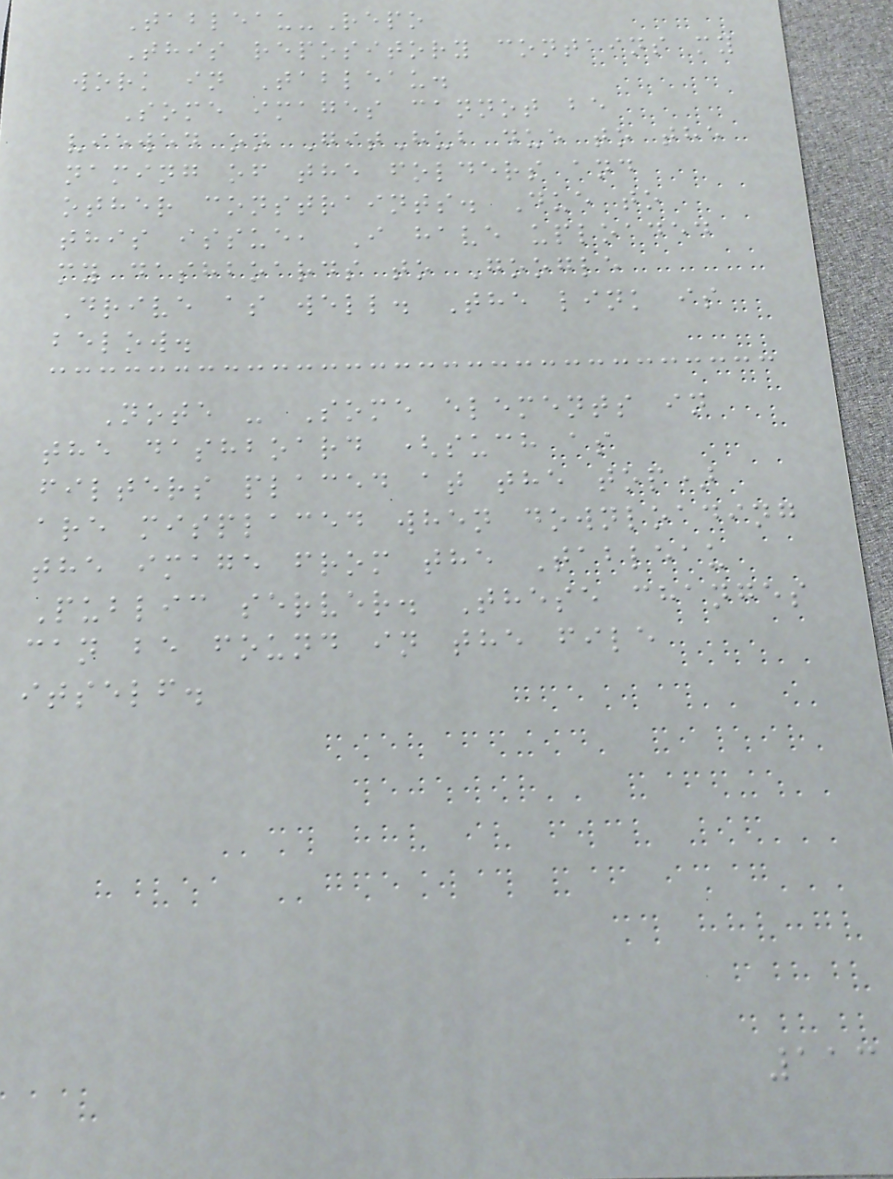Tableau-Repo
This repository contains my
work in Tableau.
Some images cannot be
viewed on GitHub due to the
naming of the folders and
other constraints. Due to
this issue, I have uploaded
my dashboards to Google
Drive as well. The link is
below.
Note - Some elements in
the dashboard (such as
filters placed at the top)
are misplaced when downloading
the image from the Tableau
Public server. These changes
can be found in the file
itself.
113
